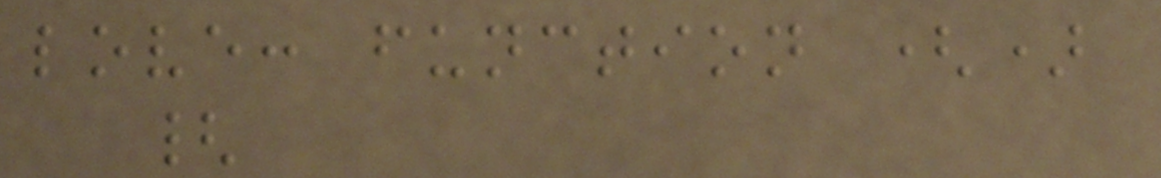love: function ()
{
